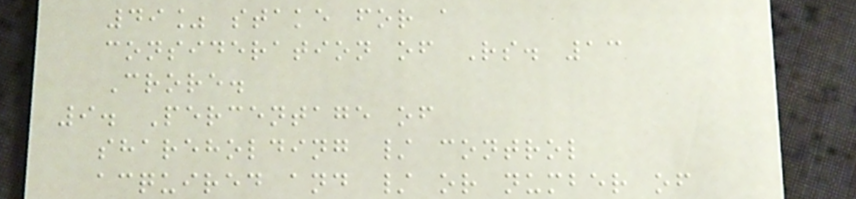49% stake for a
consideration of Rs. 13
Crore.
9. Percentage of
shareholding / control
acquired and / or number of
